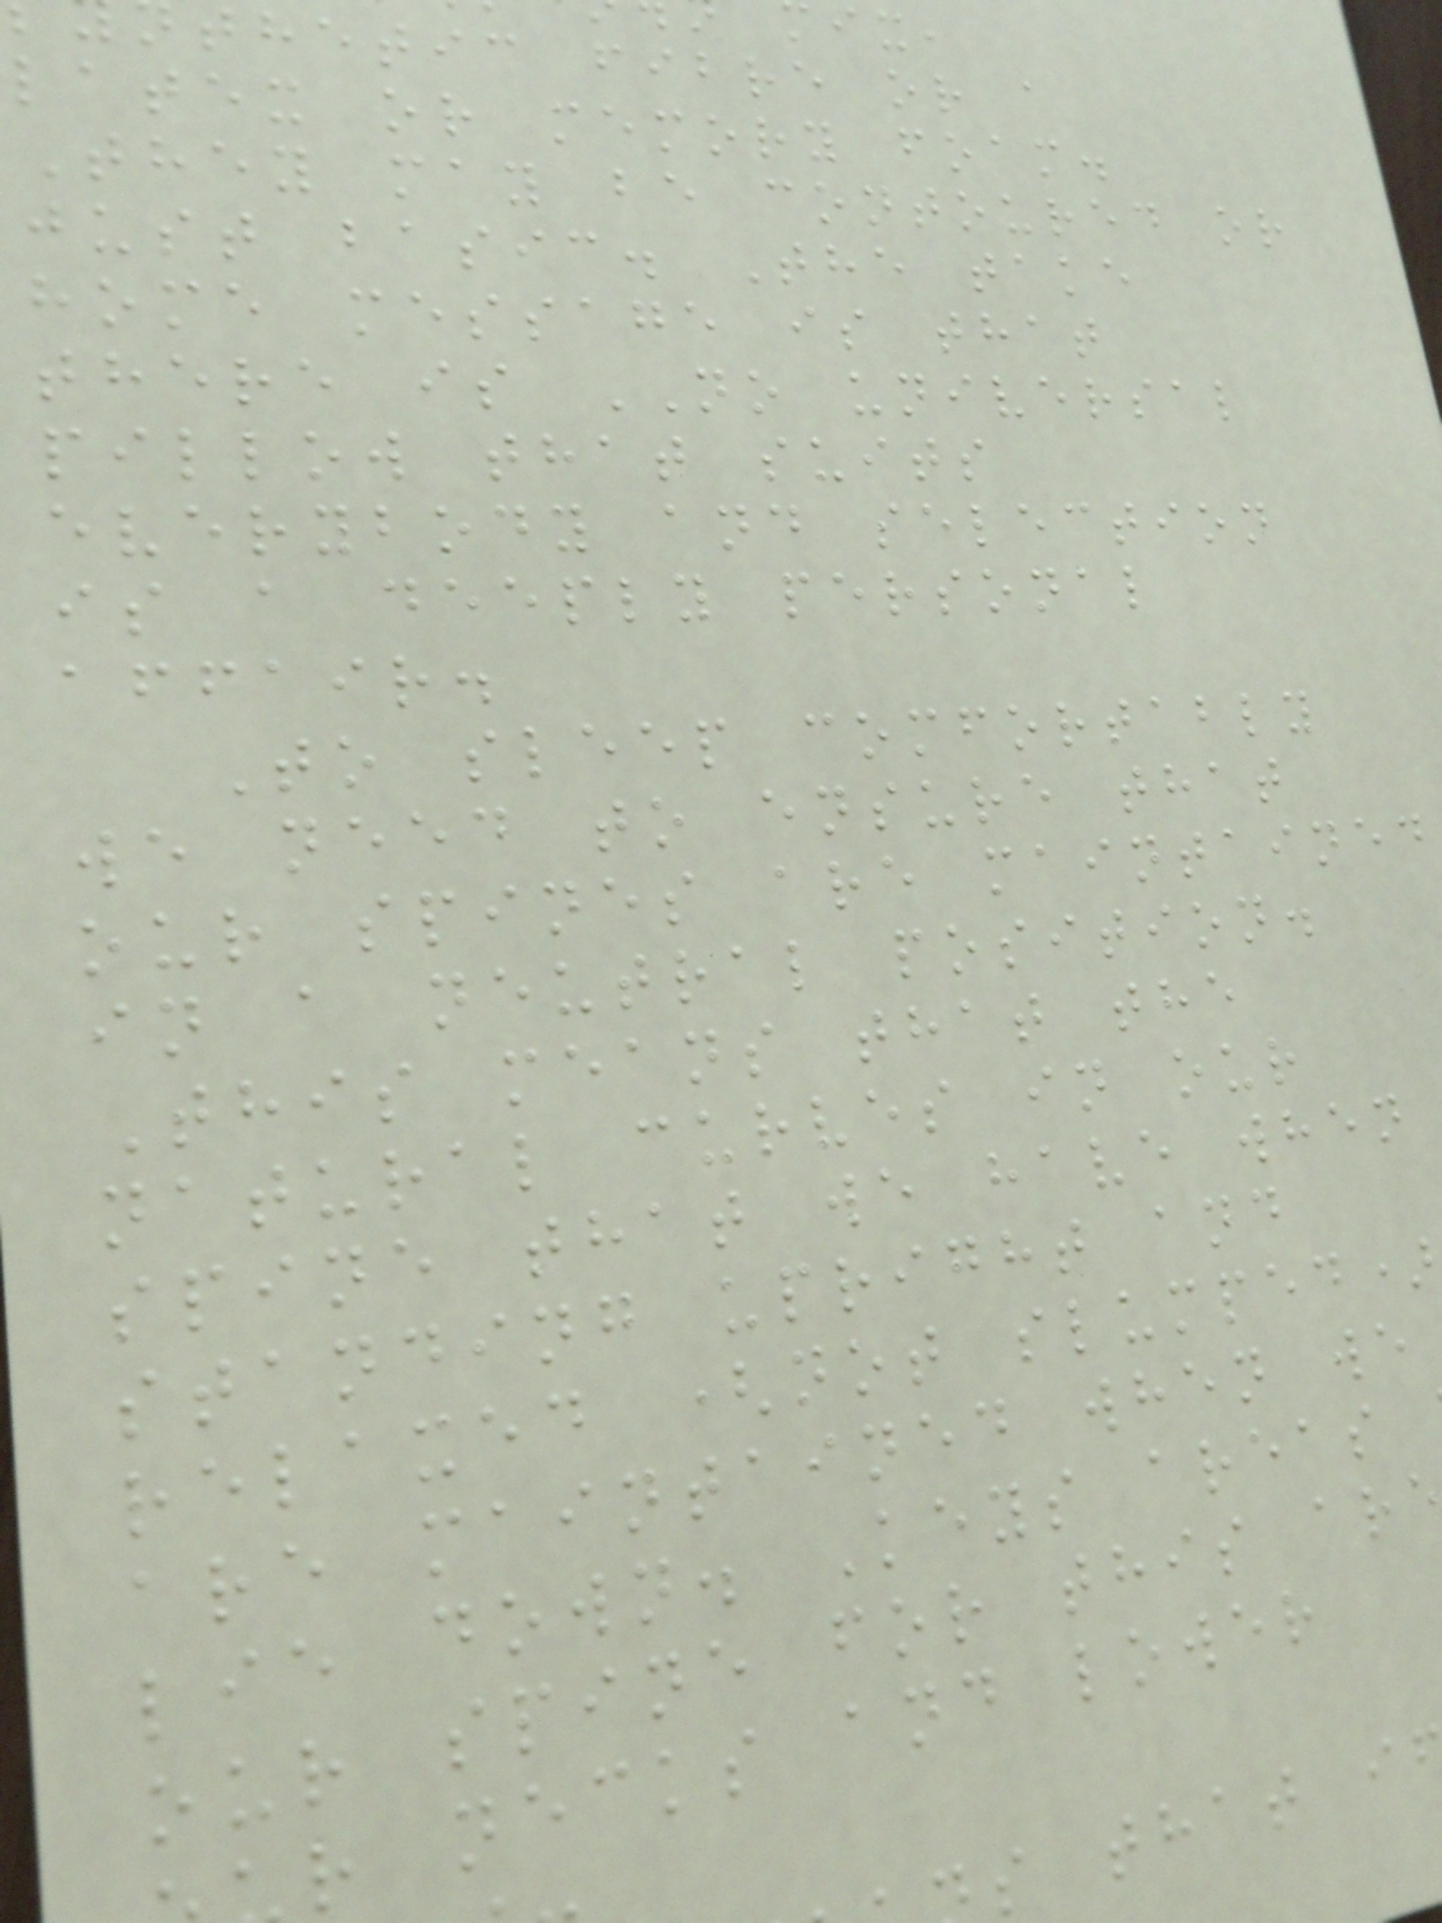thetic fibre or a
latex or memory foam.
They may be contoured or
just basic. The take
home message is that
there is NO universal
pillow that suits
everybody and selection
is a deeply personal
affair.
To sleep comfortably
we need to ensure that
our spines are maintained
in a neutral position.
This means that the
natural curves in our
spine that we have when
standing upright and
relaxed (not slumped)
are maintained when we
lie down. Keys areas
our spine for this ar
r necks and lower
s that i
